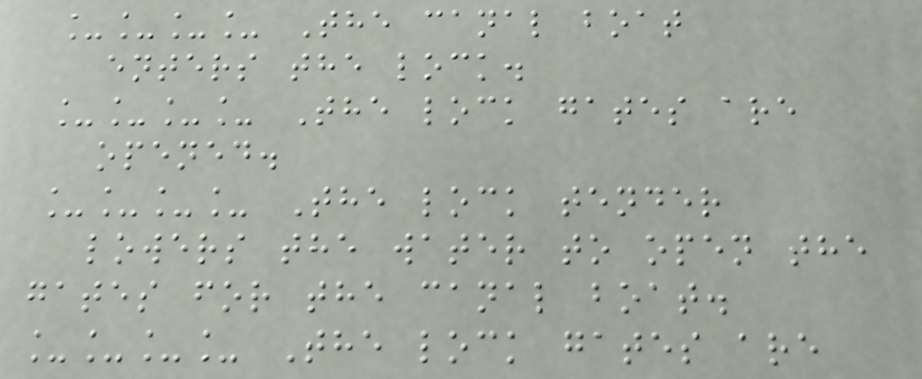____ The canal boat
enters the lock.
____ The lock gates are
opened.
____ The lock tender
lowers the water to open the
gates for the canal boat.
____ The lock gates are
